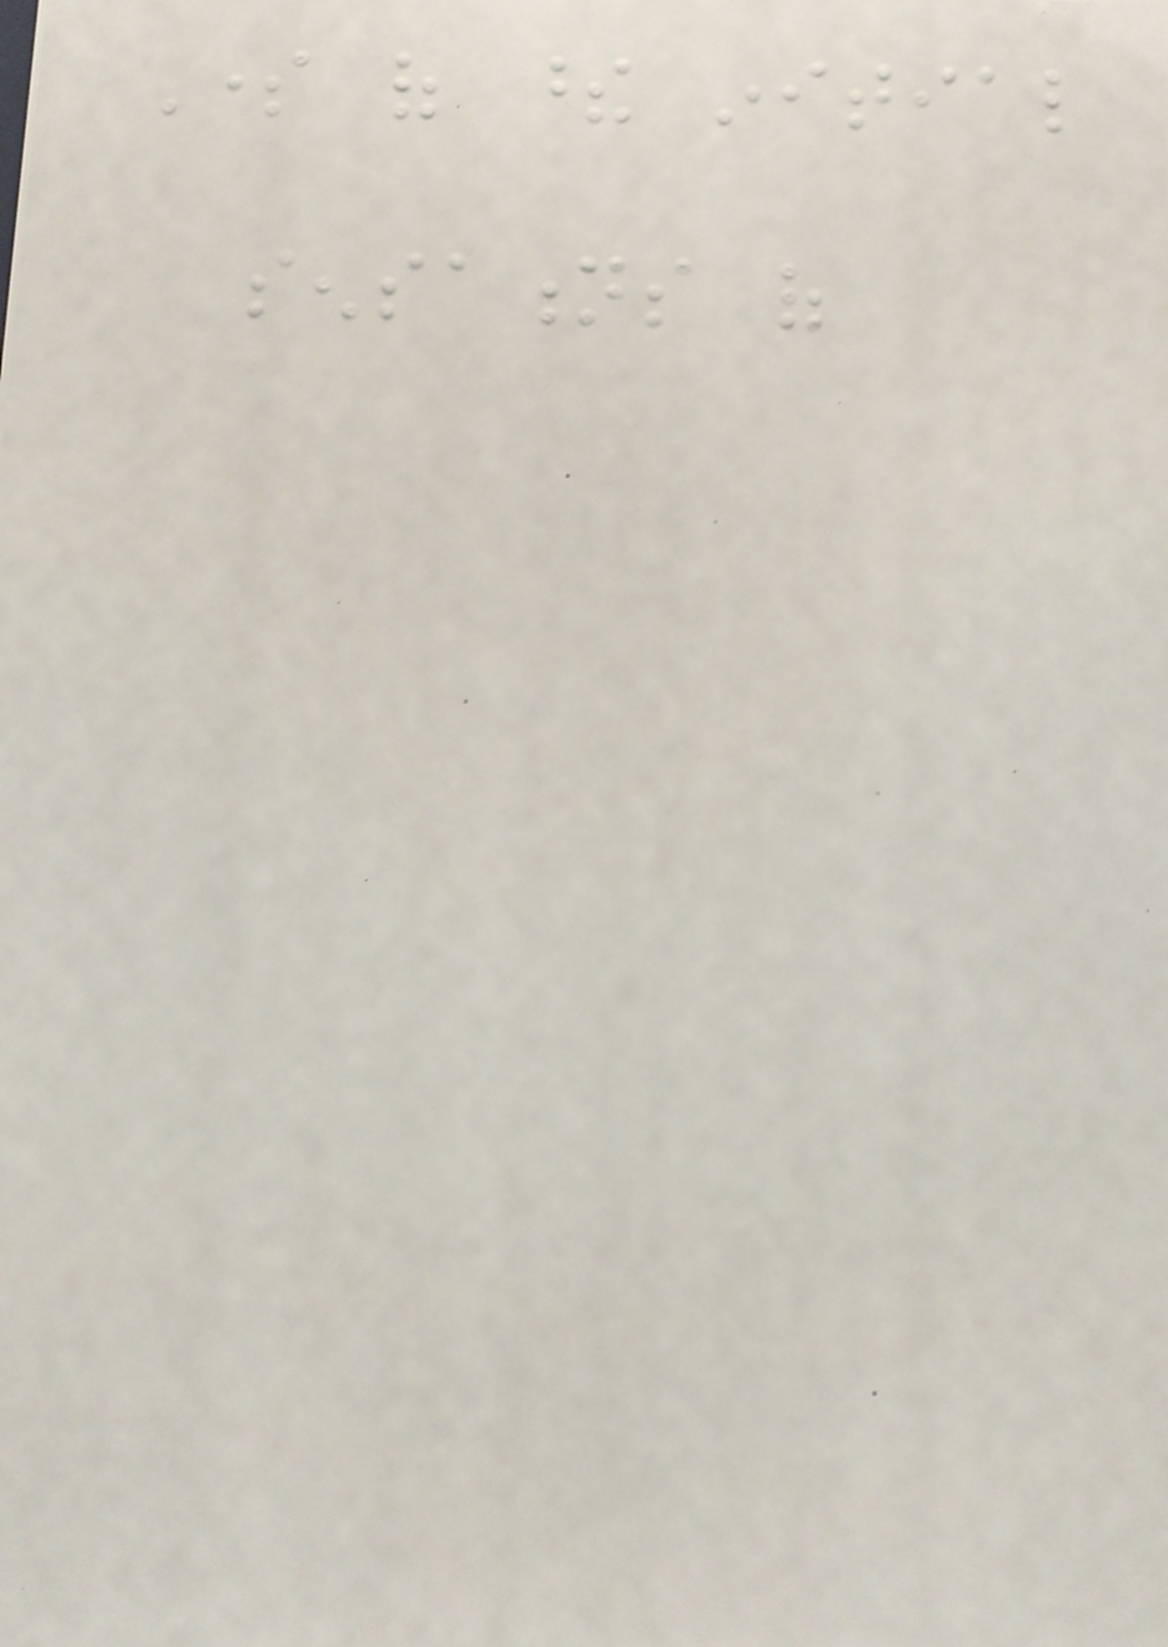Some of these initial
sensations of
